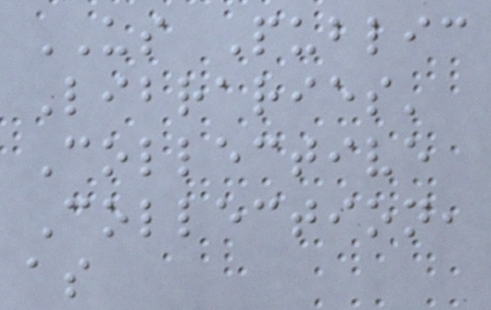US Public
Libraries'
Collective
Collection,
as
